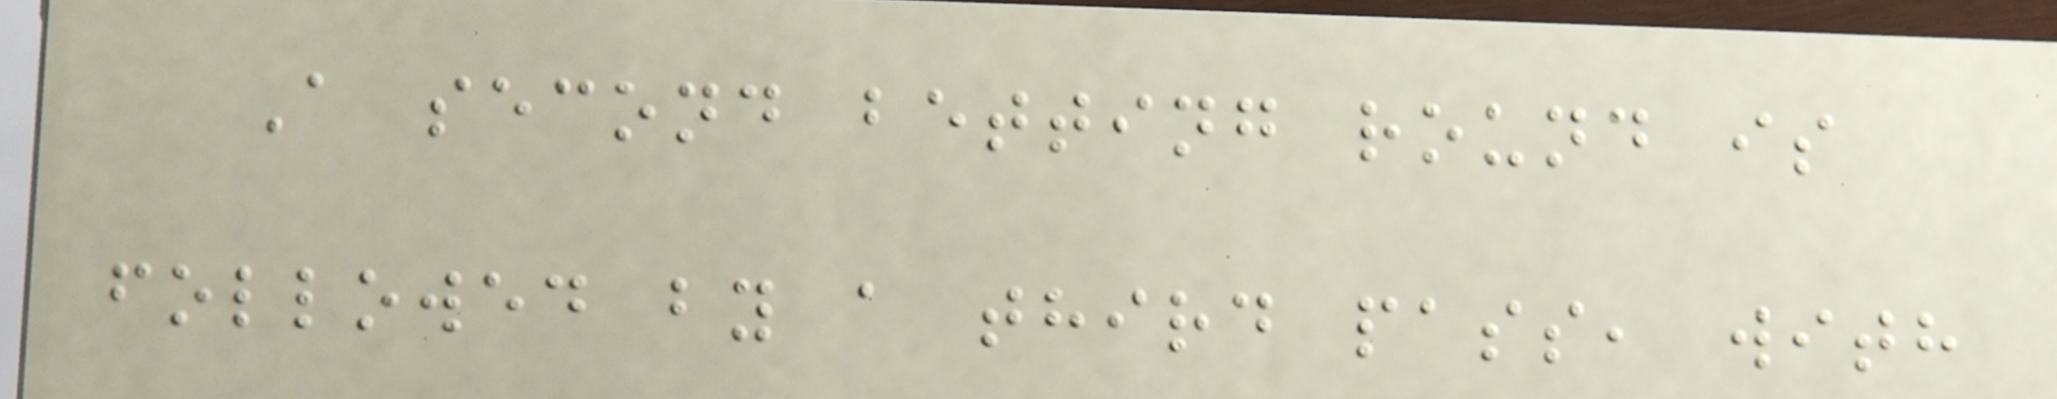A second betting round is
followed by a third pass, with
